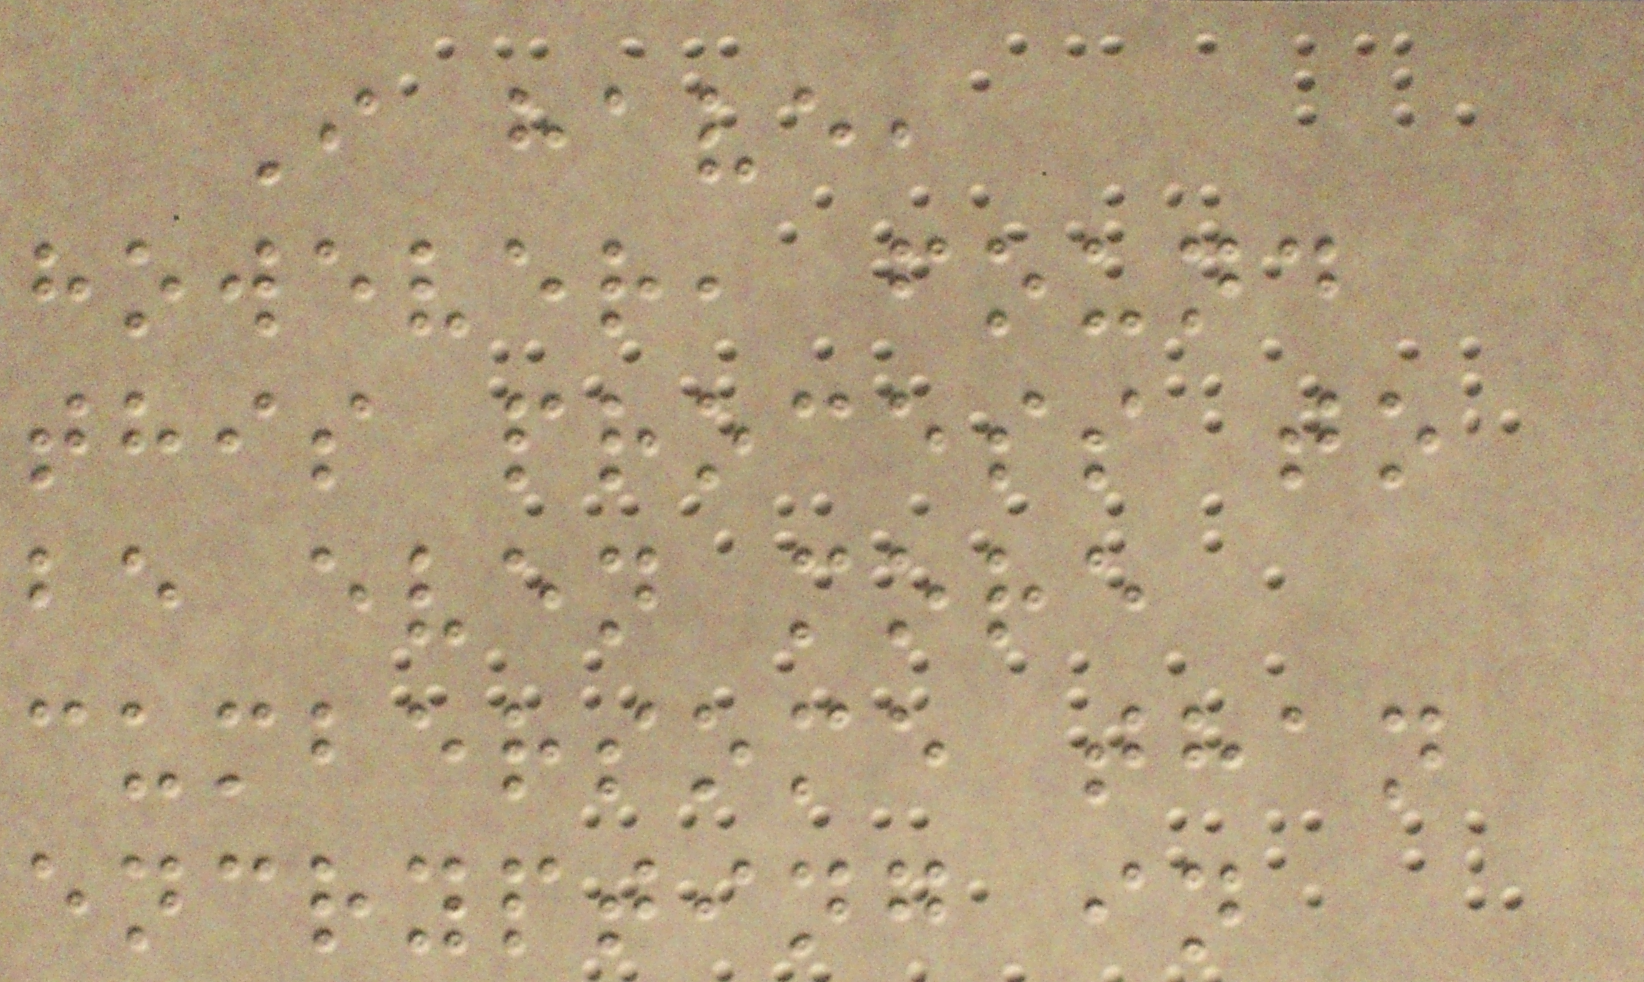I have,
however, found
this process to
be even more
cumbersome than
encrypting in
